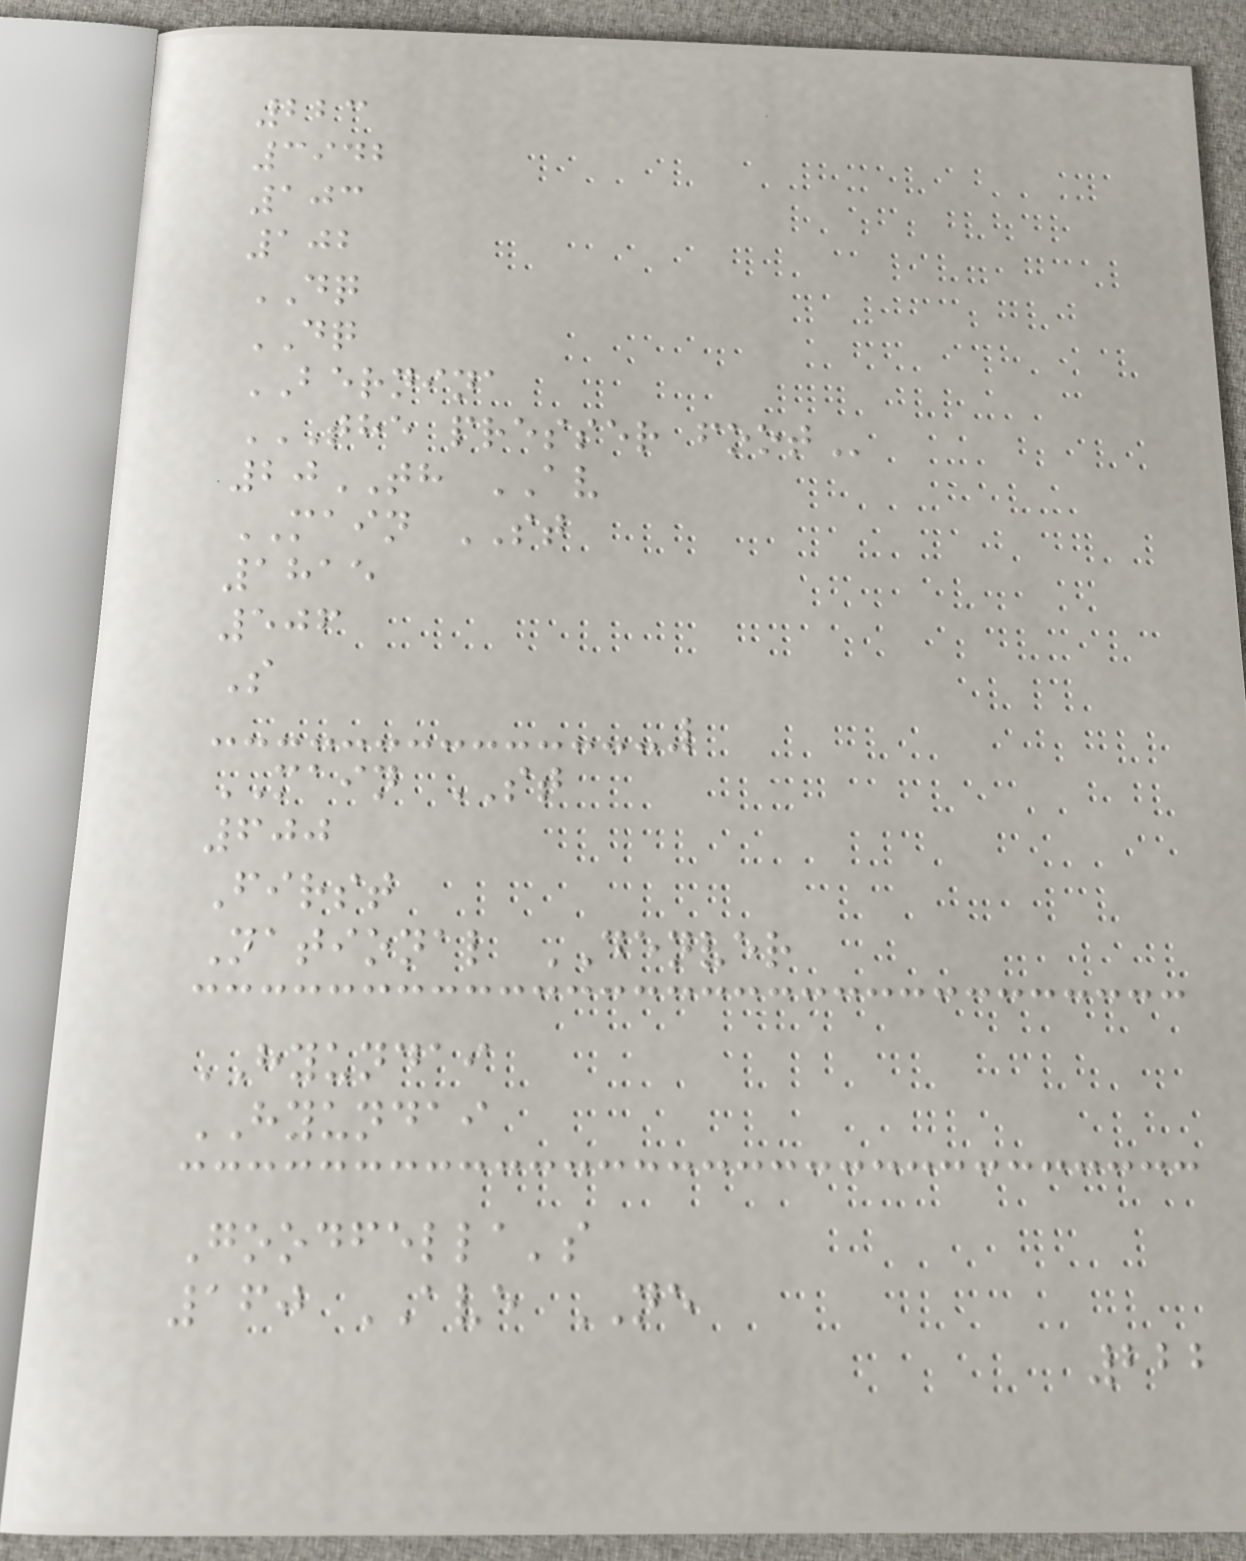223
3942
103
102
DQ
DQ
BERNINA
THE PRESSER FOOT
20TH AV
MAIN ST
1815
506
S
MAIN ST
600
First
National DENVER
HYUNDAI
HYUNDAI
Goodfella's
160 AVE NE
222
